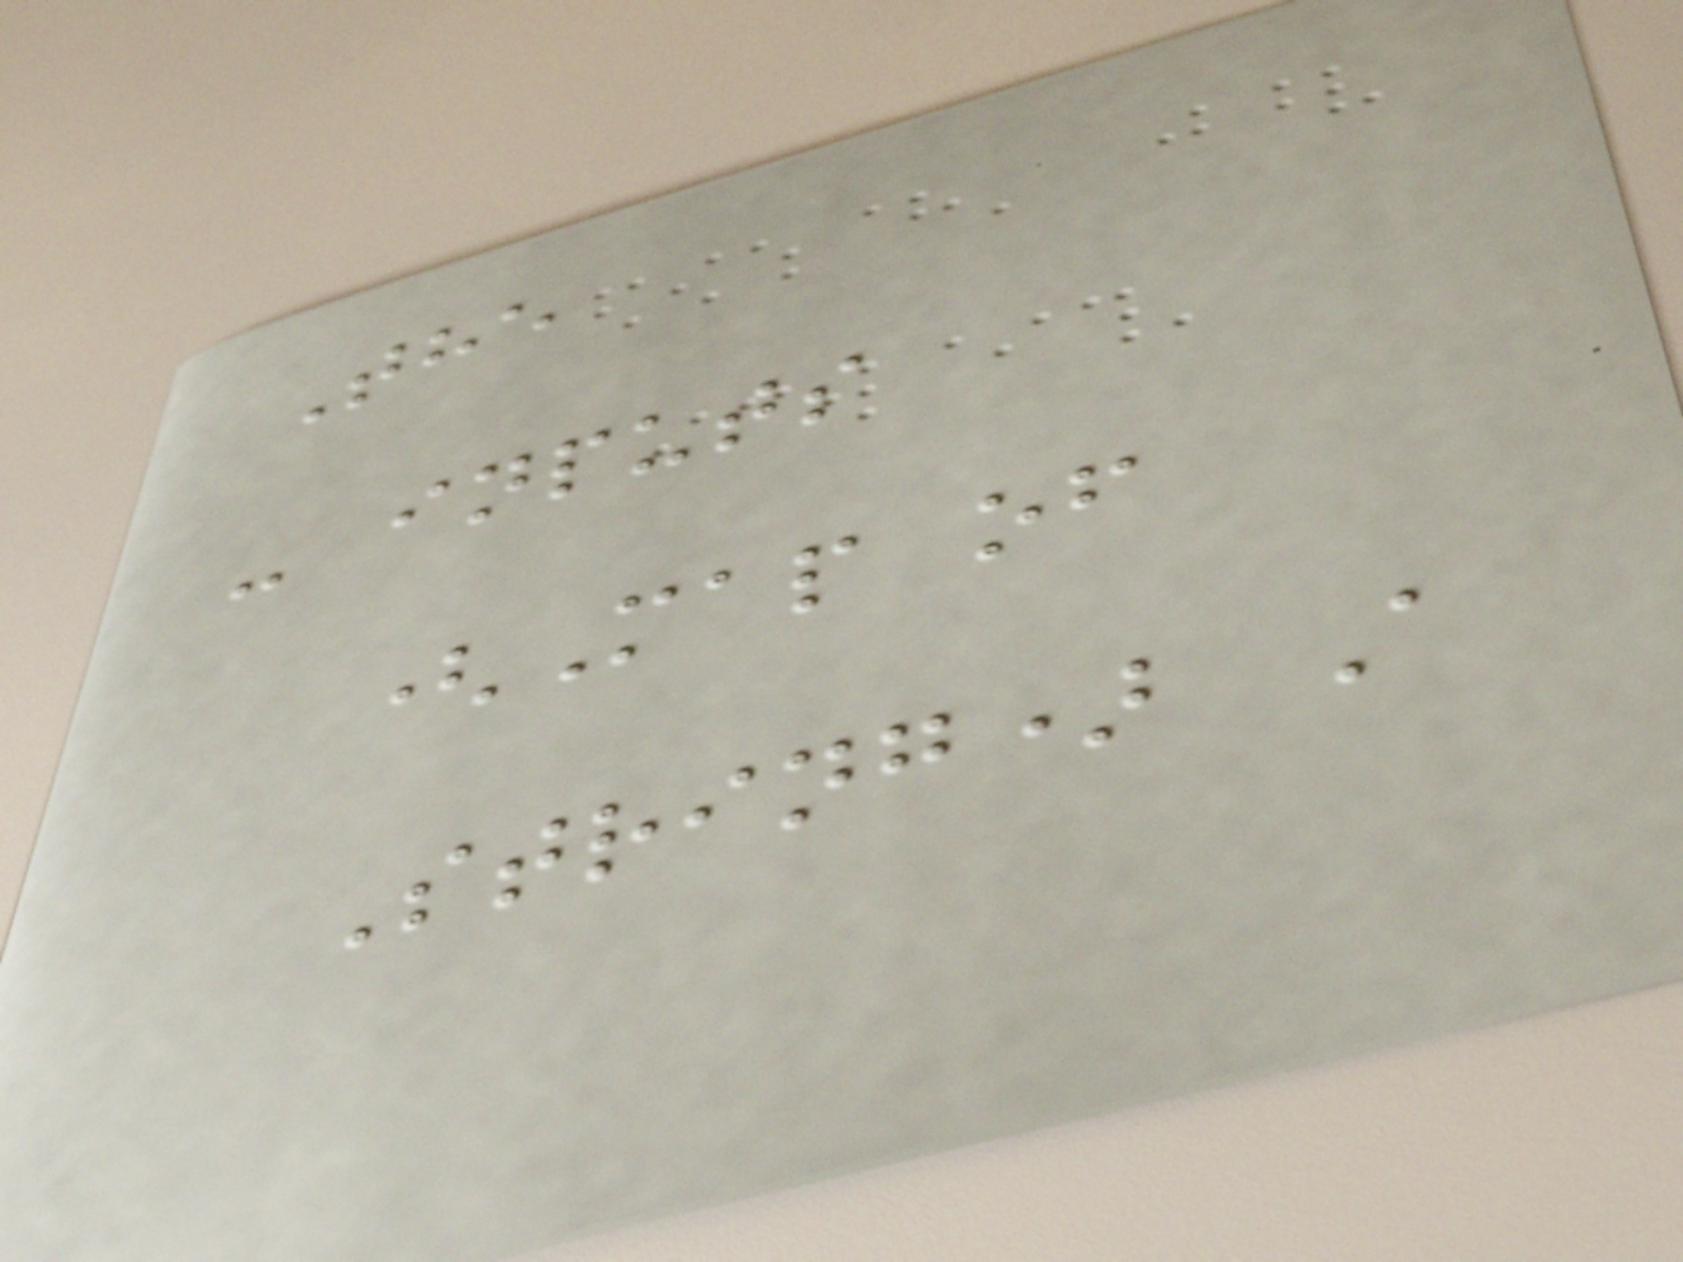The
- inputs
(Map of
String) A
